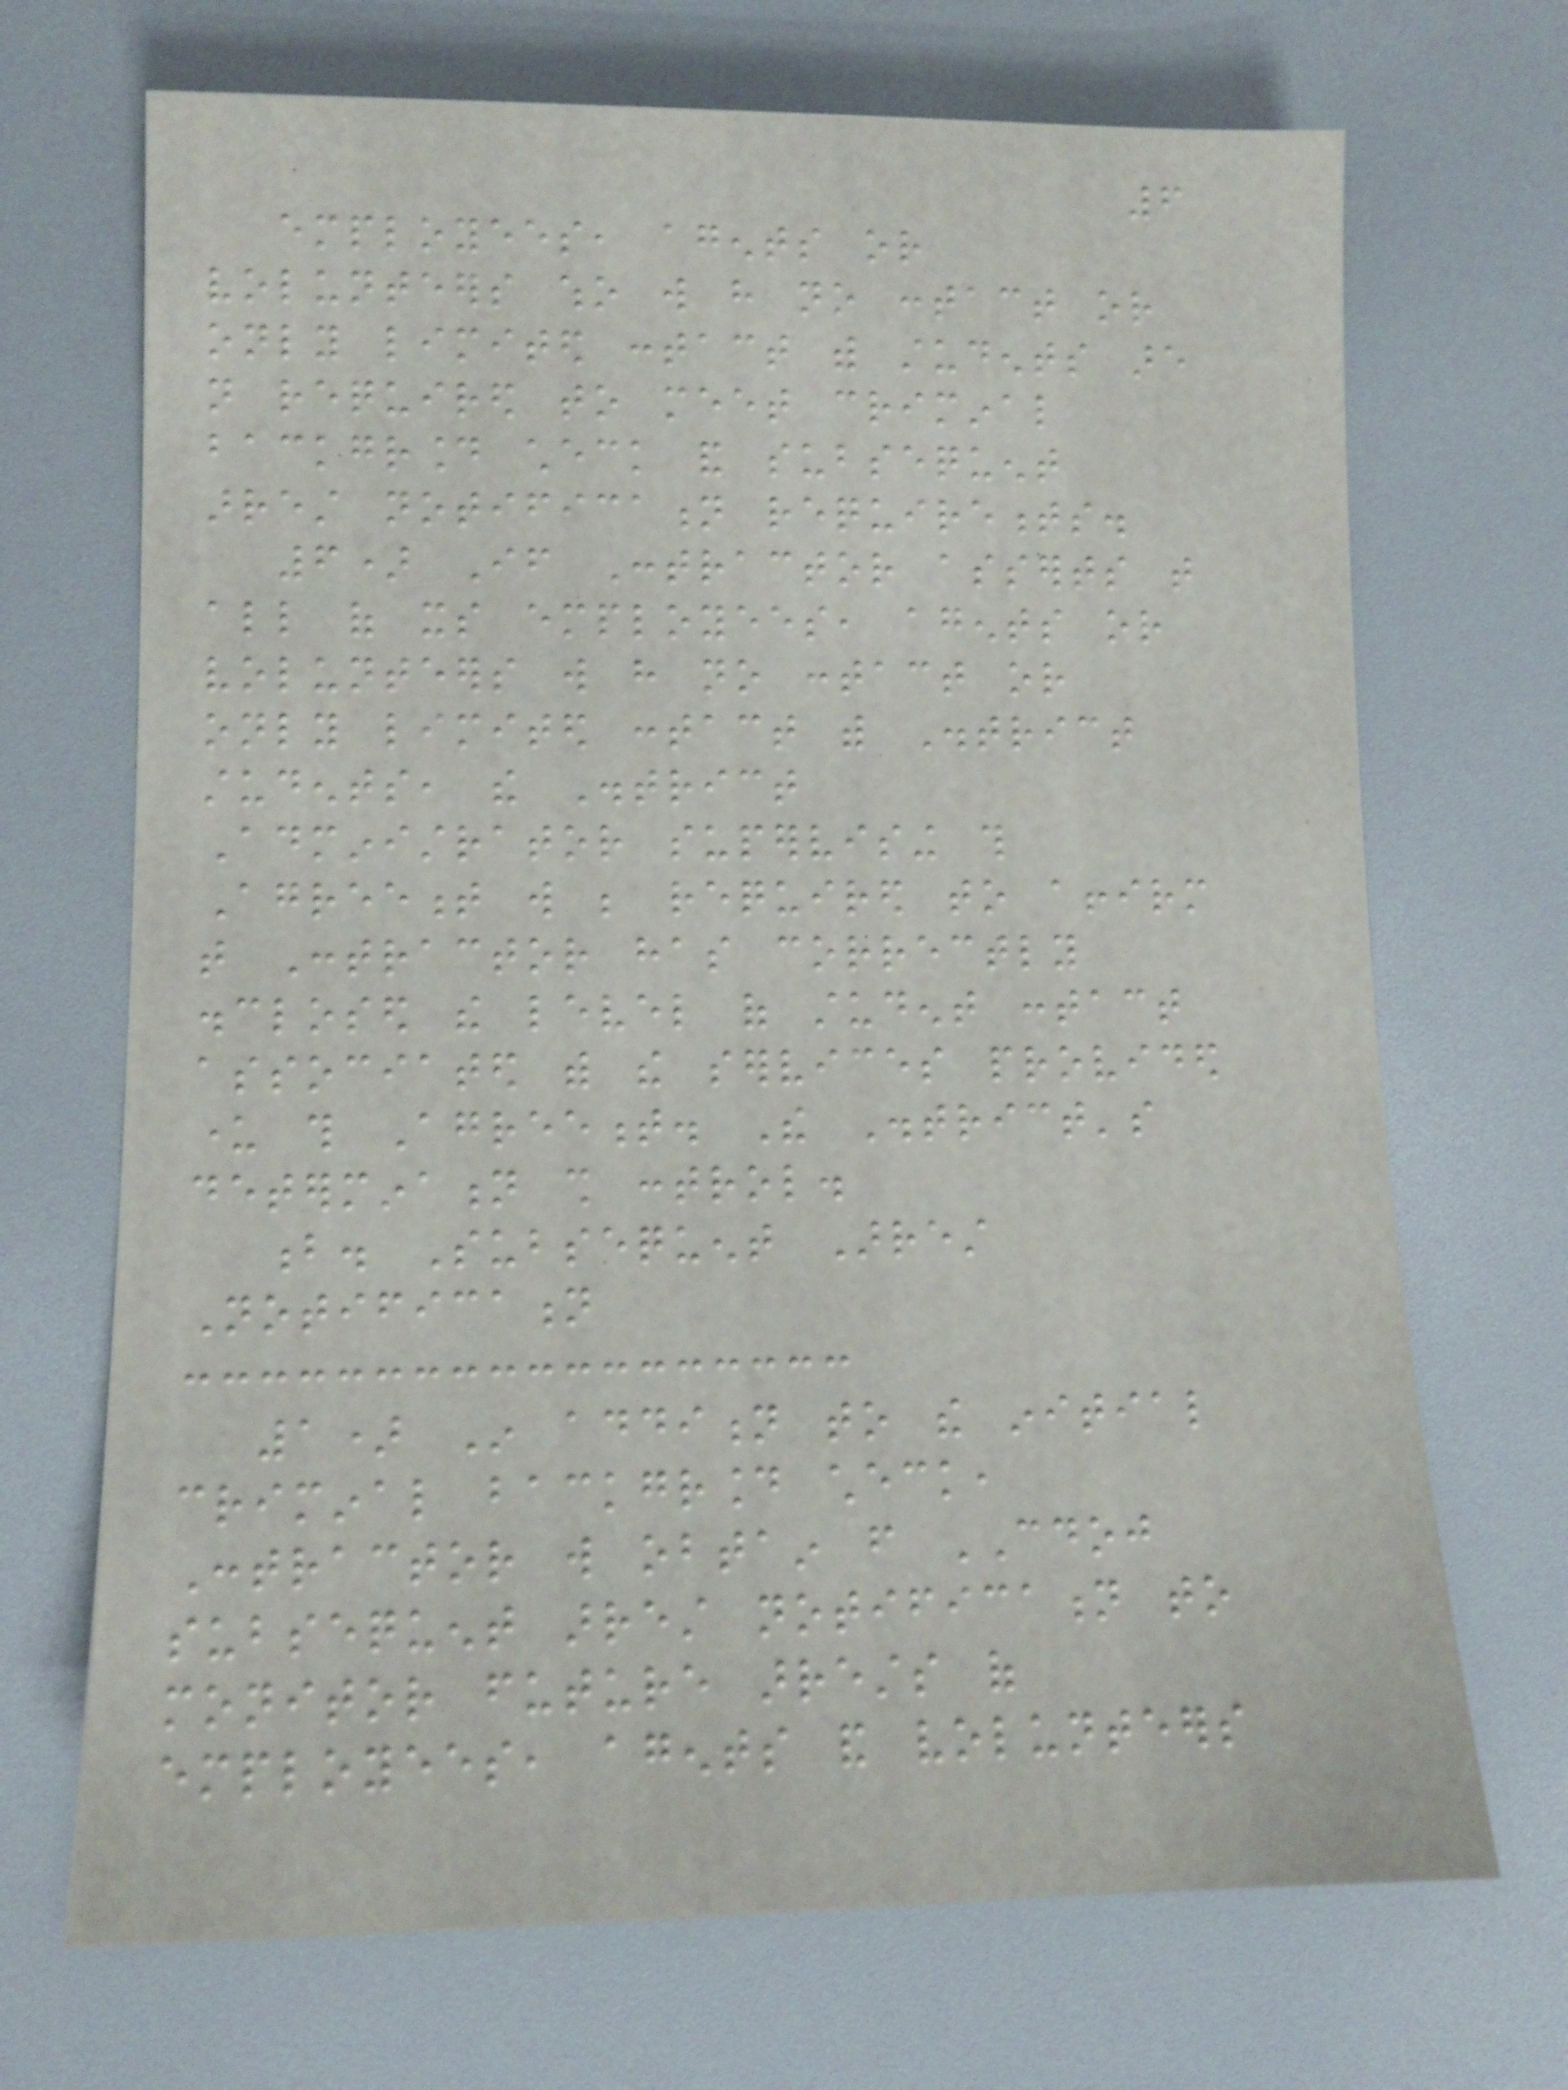6
employees, agents or
volunteers who will have no contact or
only limited contact with students are
not required to meet criminal
background check and subsequent
arrest notification requirements.
6) If Contractor asserts that
all of its employees, agents or
volunteers will have no contact or
only limited contact with District
students, the District
Administrator supervising this
Agreement will be required to affirm
that Contractor has correctly
disclosed the level of student contact
associated with the services provided
under this Agreement. The District's
determination shall control.
b. Subsequent Arrest
Notification
1) In addition to the initial
criminal background check,
Contractor will obtain from CDOJ
subsequent arrest notification to
monitor future arrests of
employees, agents and volunteers
